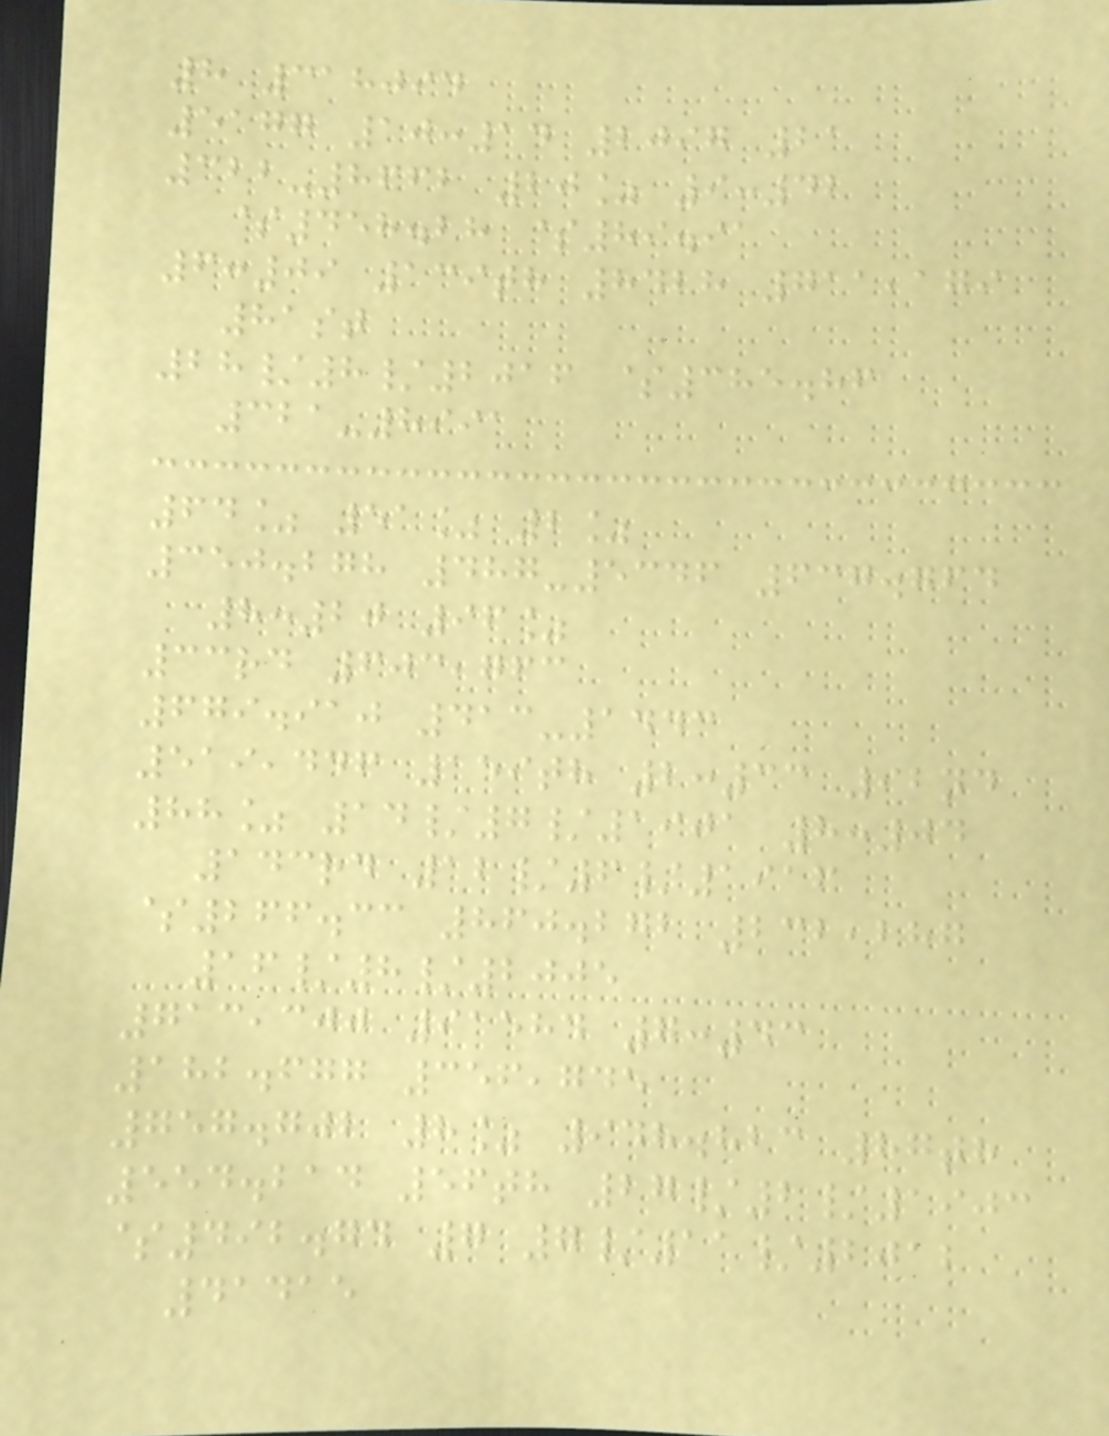8 318094
5177 10:14 2097 21
322-8662 20% 9:42
$458.28 $89.91
6:09 139th 8428 711,179
81st
28/8/2016 $385.86
321-8991
64% 51% 2%
350.278 487-5346 637.764
8:20 96%
33rd 603,763
679.910 413-1443
519,446 159th 2:33 92nd
88% 14/7/1901 8:04
143rd 12/6/1916
$266.33 860.272 232,287
16/8/2005
713,300 91584 7:43
182.677 356,745
757.702 8% 948.823 87th
554.214 56th 27/2/1903
$492.74 7 7/11/2012
41415
